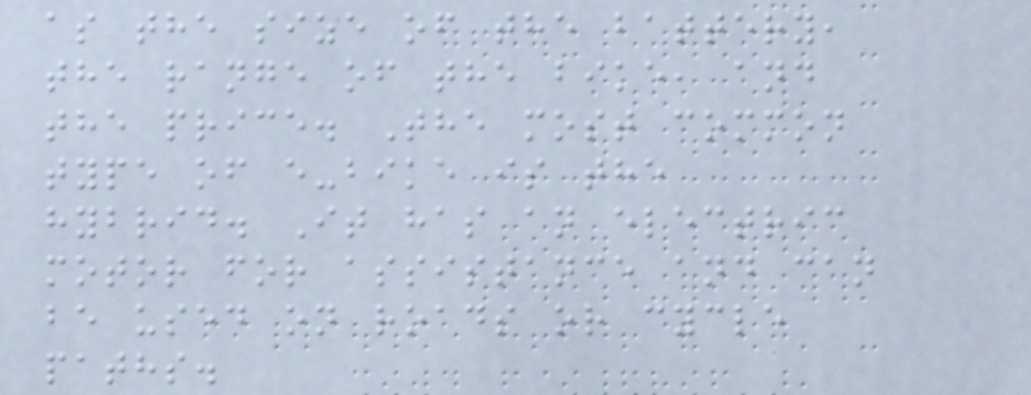as the size of the battery,
the range of the bike, and
the price. The most common
type of e-bike is the
hybrid. It has an electric
motor for assistance and can
be used on roads or cycle
paths.
